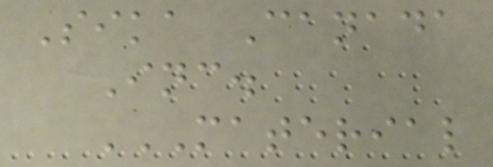Sika Canada
Inc.
MATERIAL
